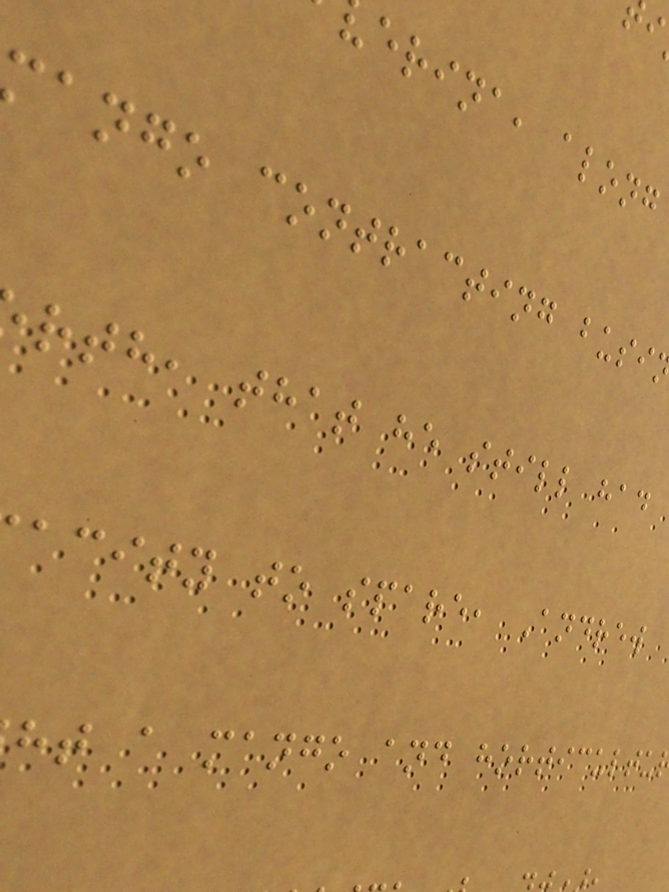erina, along
ango contracting busi
rth, that he still had
acity to spare, Andrew
ht a mango and horticultu
